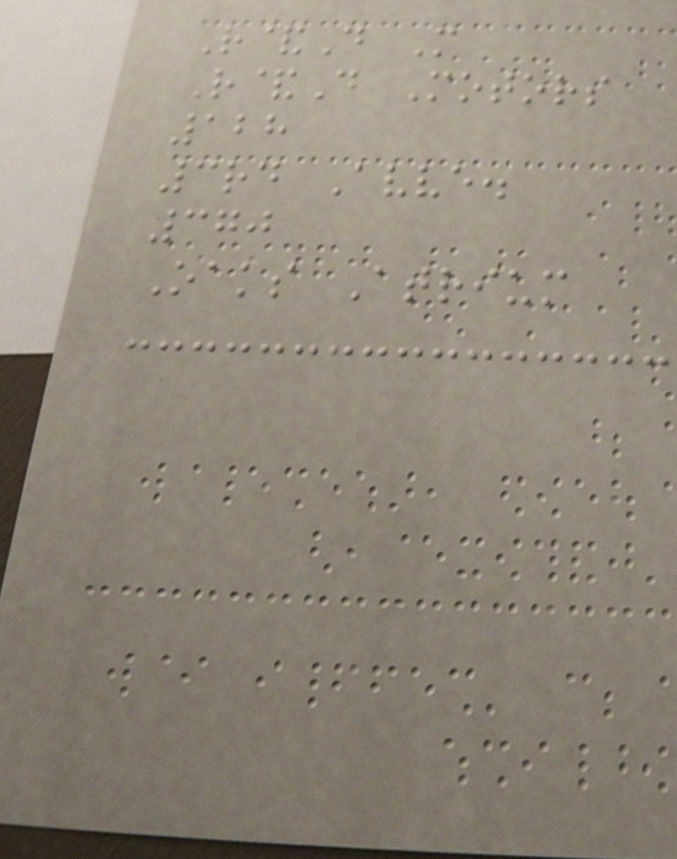R&D M
R&D Motors
128
3rd Avve.
370
Oaks Atrium
